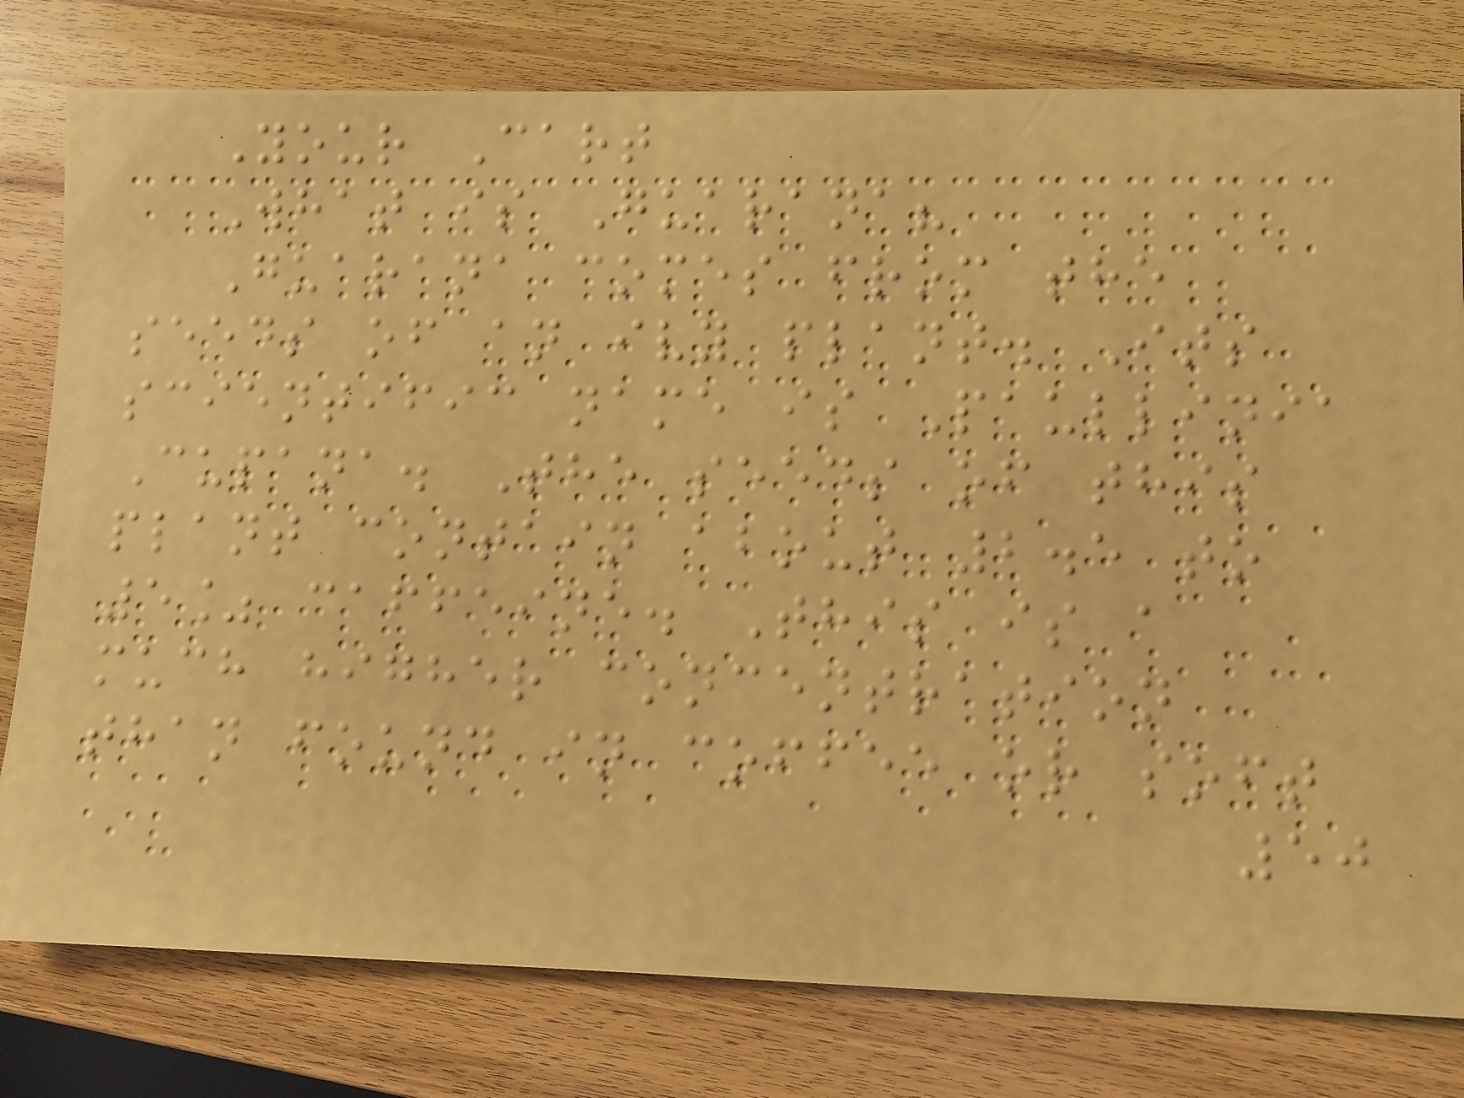Your Cart
What is Guarana?
Guarana comes from the
seeds of an ivy plant. Its
scientific name is Paullinia
Cupana. The seeds of this
plant contain about 2.5 to
5% caffeine. This is a
much higher concentration
than found in coffee or soft
50
